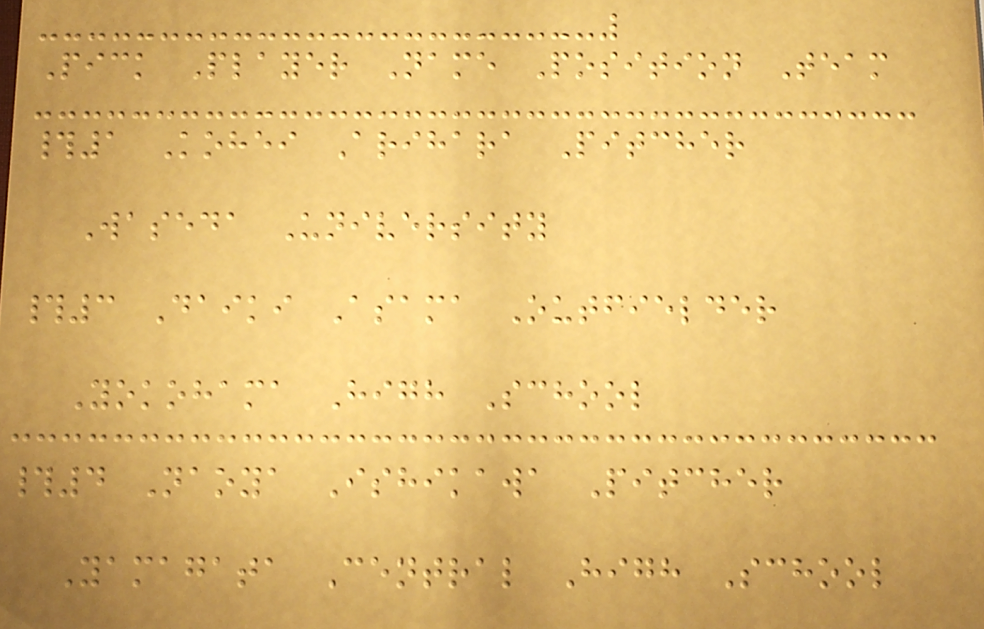Pick Player Name Position Team
#1 Kohei Arihara Pitcher
Waseda University
#3 Daiki Asama Outfielder
Yokohama High School
#4 Naoya Ishikawa Pitcher
Yamagata Central High School
